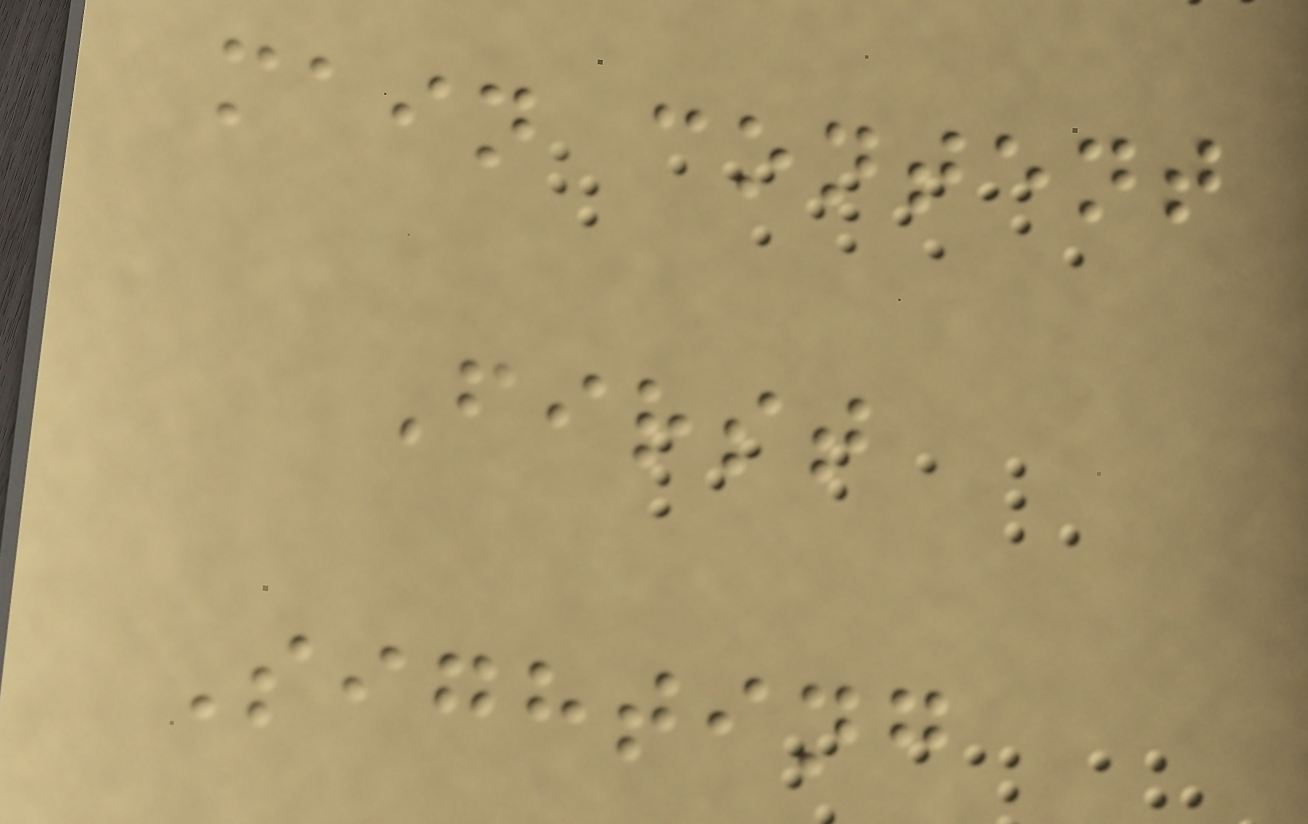main content
First
Sighting
